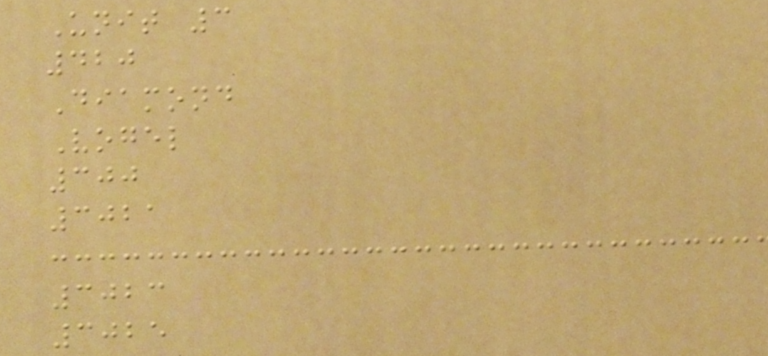Unit 3
420
Diamond
Vogel
300
3021
3023
3025
